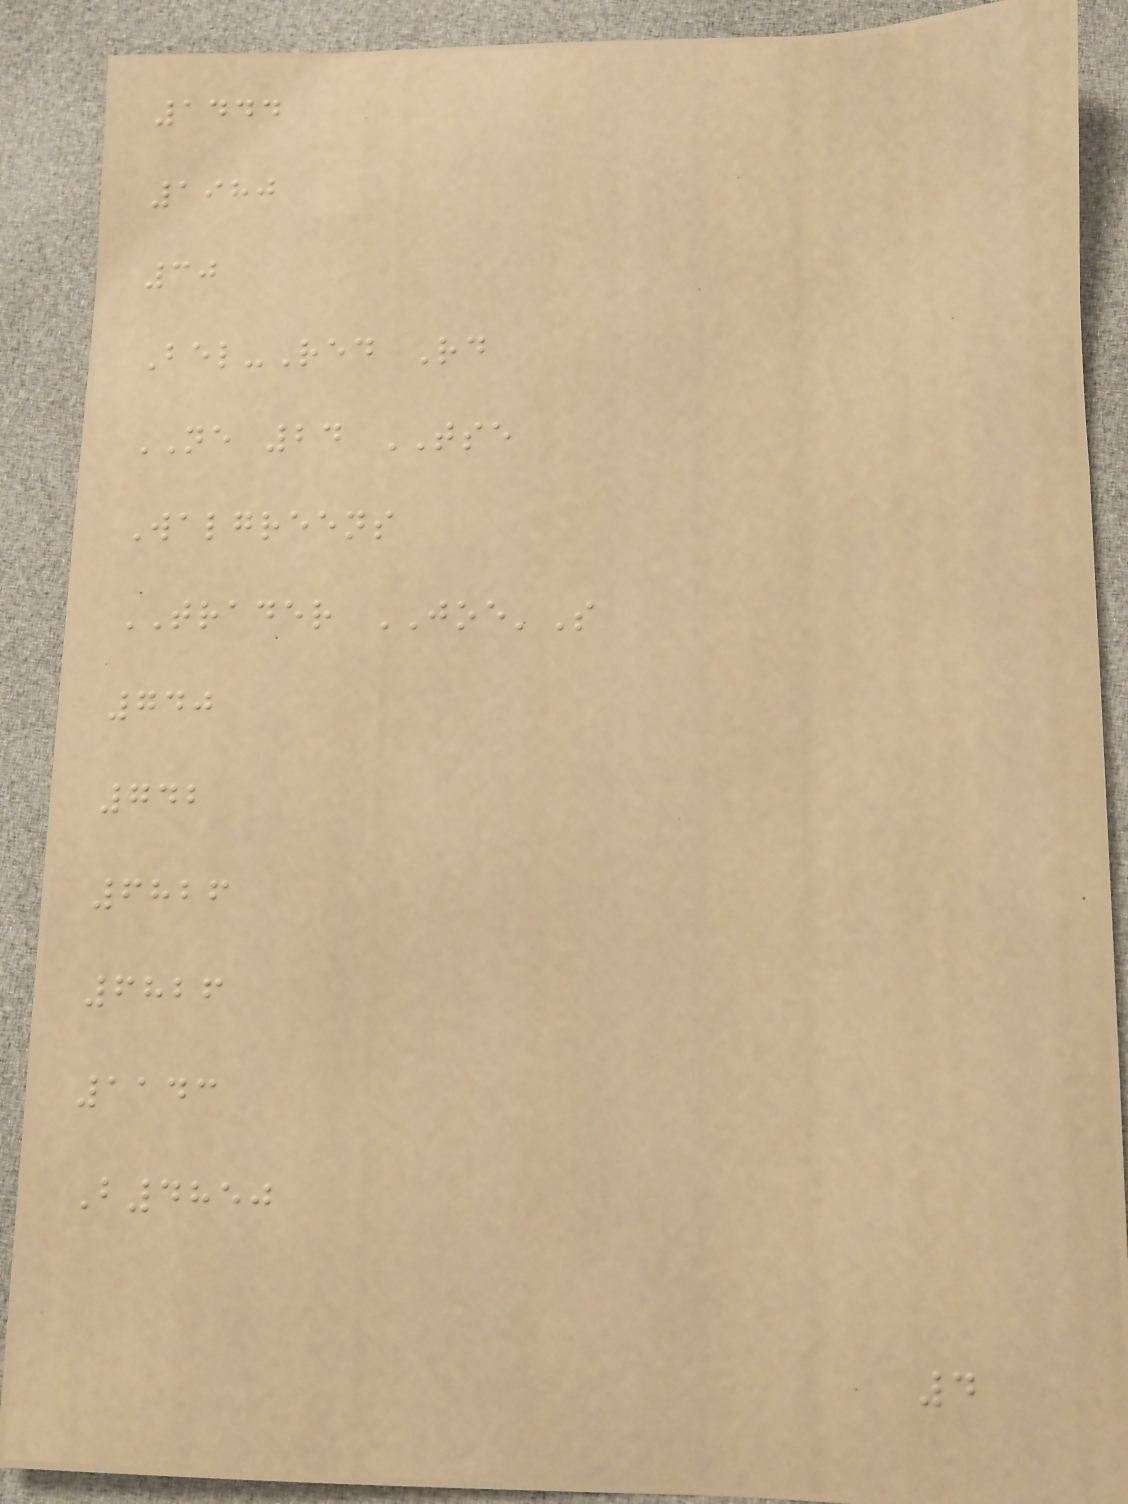1444
1980
30
Bel-Red Rd
NE 24 TSE
Walgreens
TRADER JOE'S
740
742
6826
6826
1143
B4850
4
